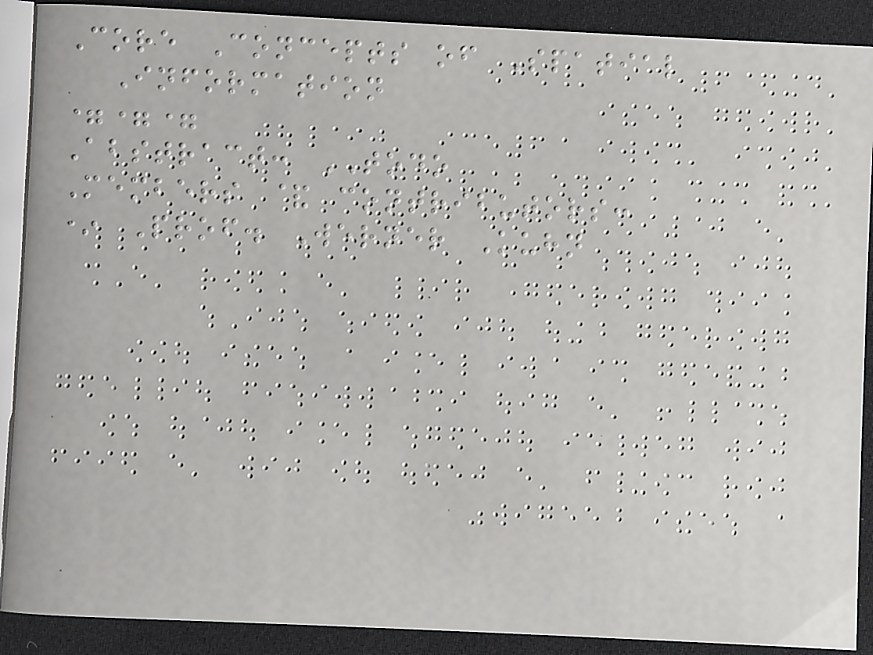Core Concepts of Spatial
Information
===
Abstract: TODO
Members & contributors:
* Prof. Werner Kuhn
